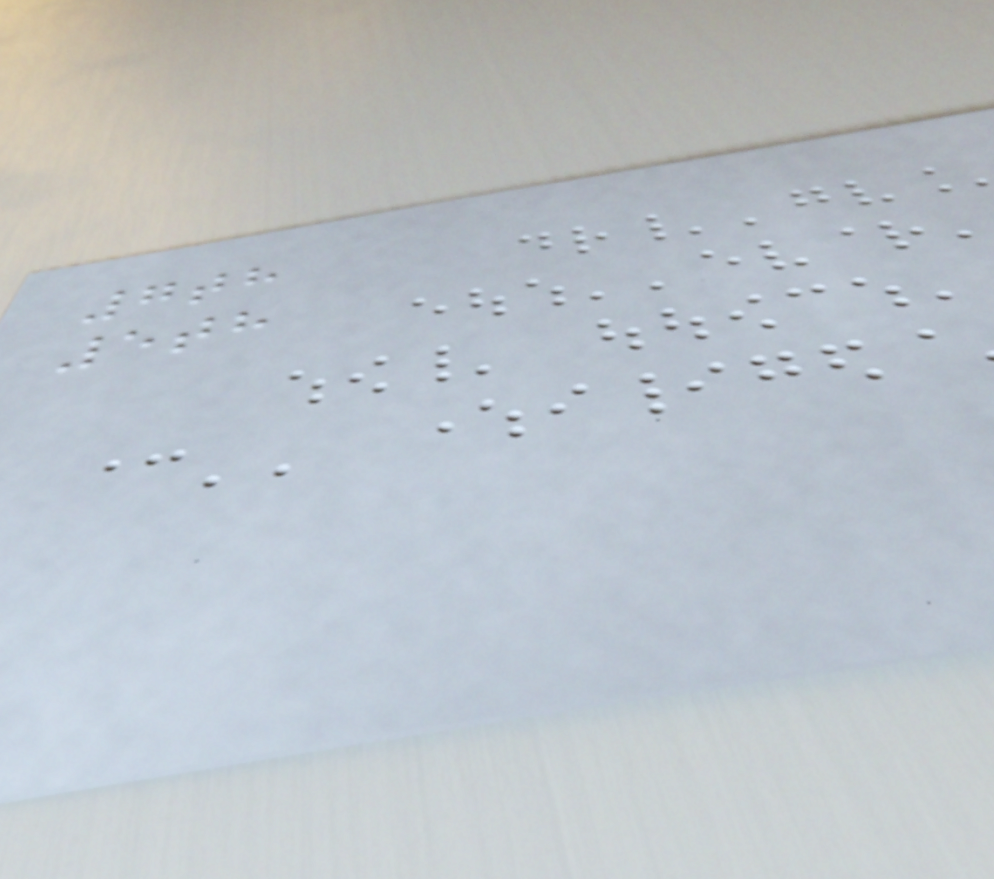7th
5th
